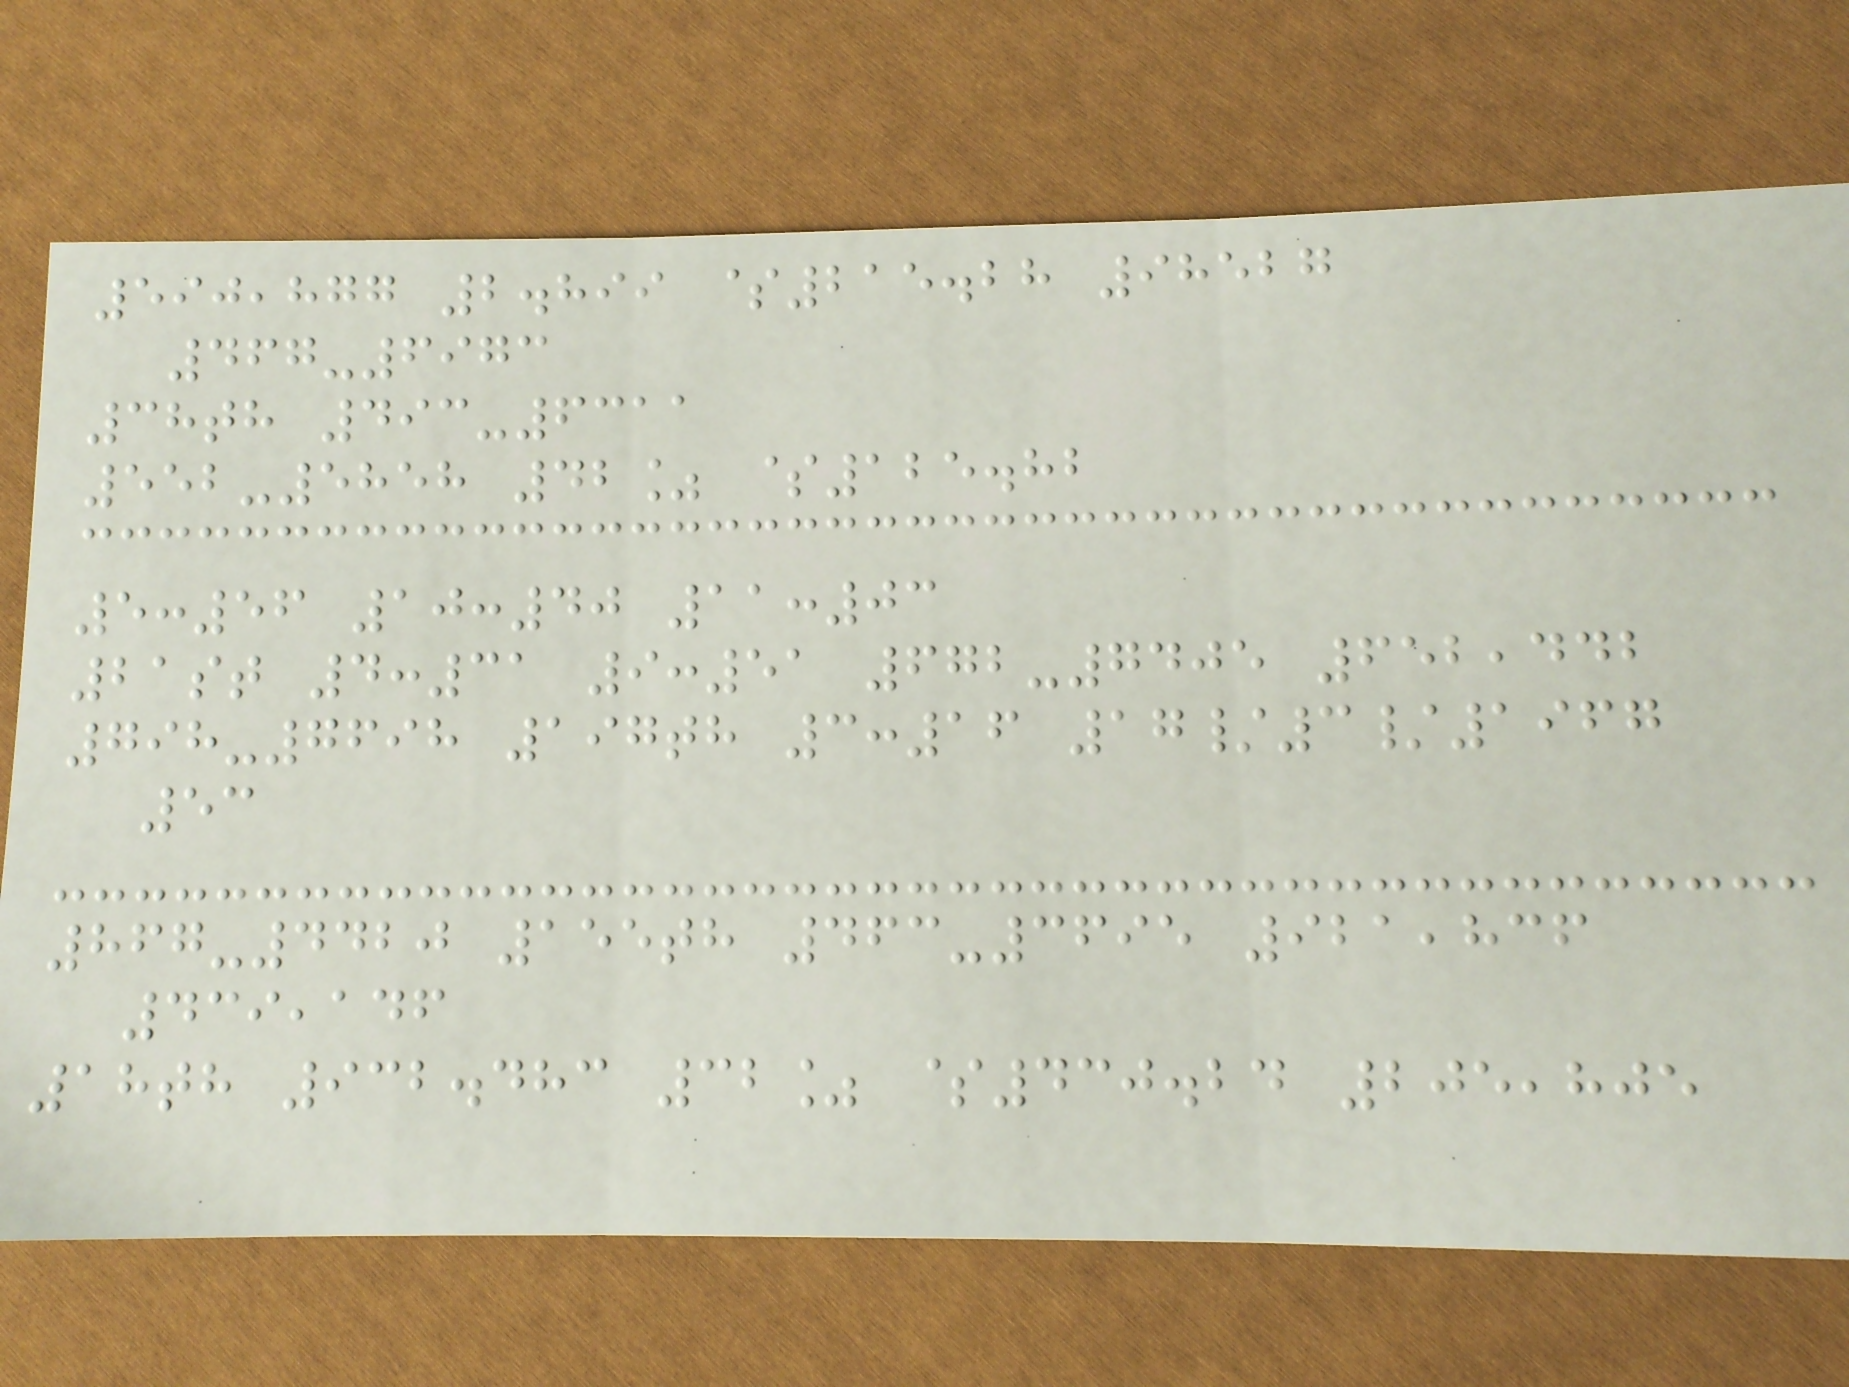590,877 2.899 $215.28 98527
467-6973
38th 493-6311
552-5858 42% $125.82
5:56 10:40 11:03
21st 4:31 9:51 672-7405 652,442
798-7698 197th 3:16 17/3/1967
53
867-4420 155th 463-3695 921,836
439,146
18th 932.483 32% $430.24 205,805
